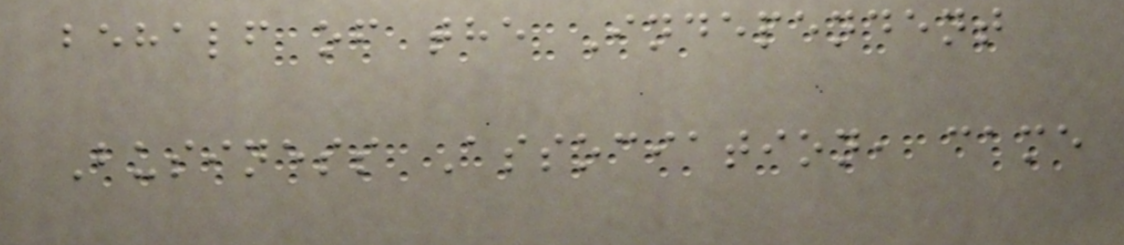behalf of the Independent
Business Association, came
